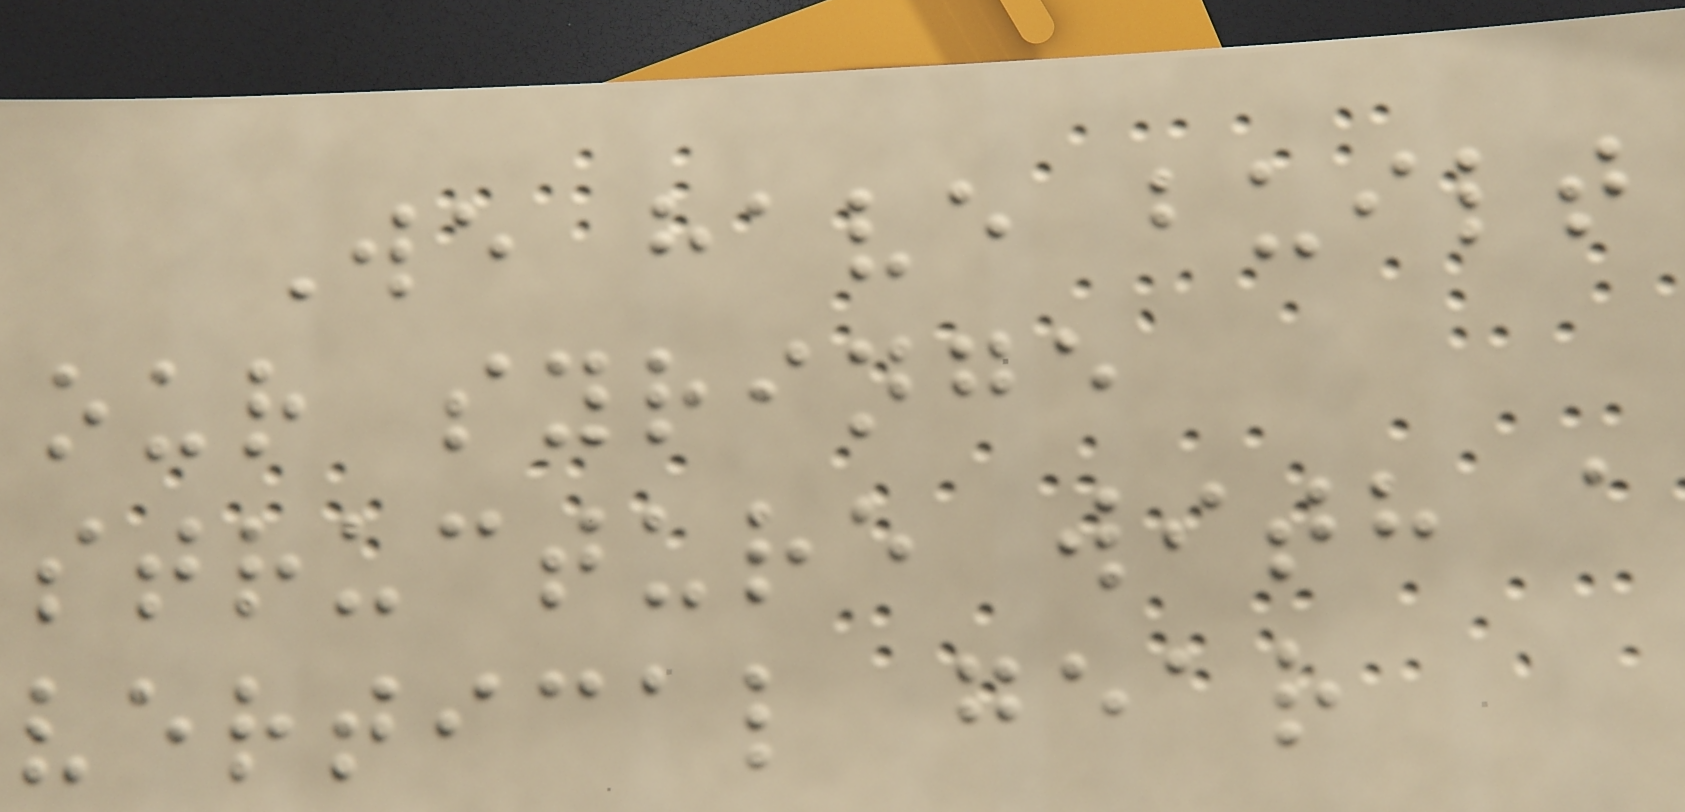We have built
our syringe
structure with a
vertical gear
